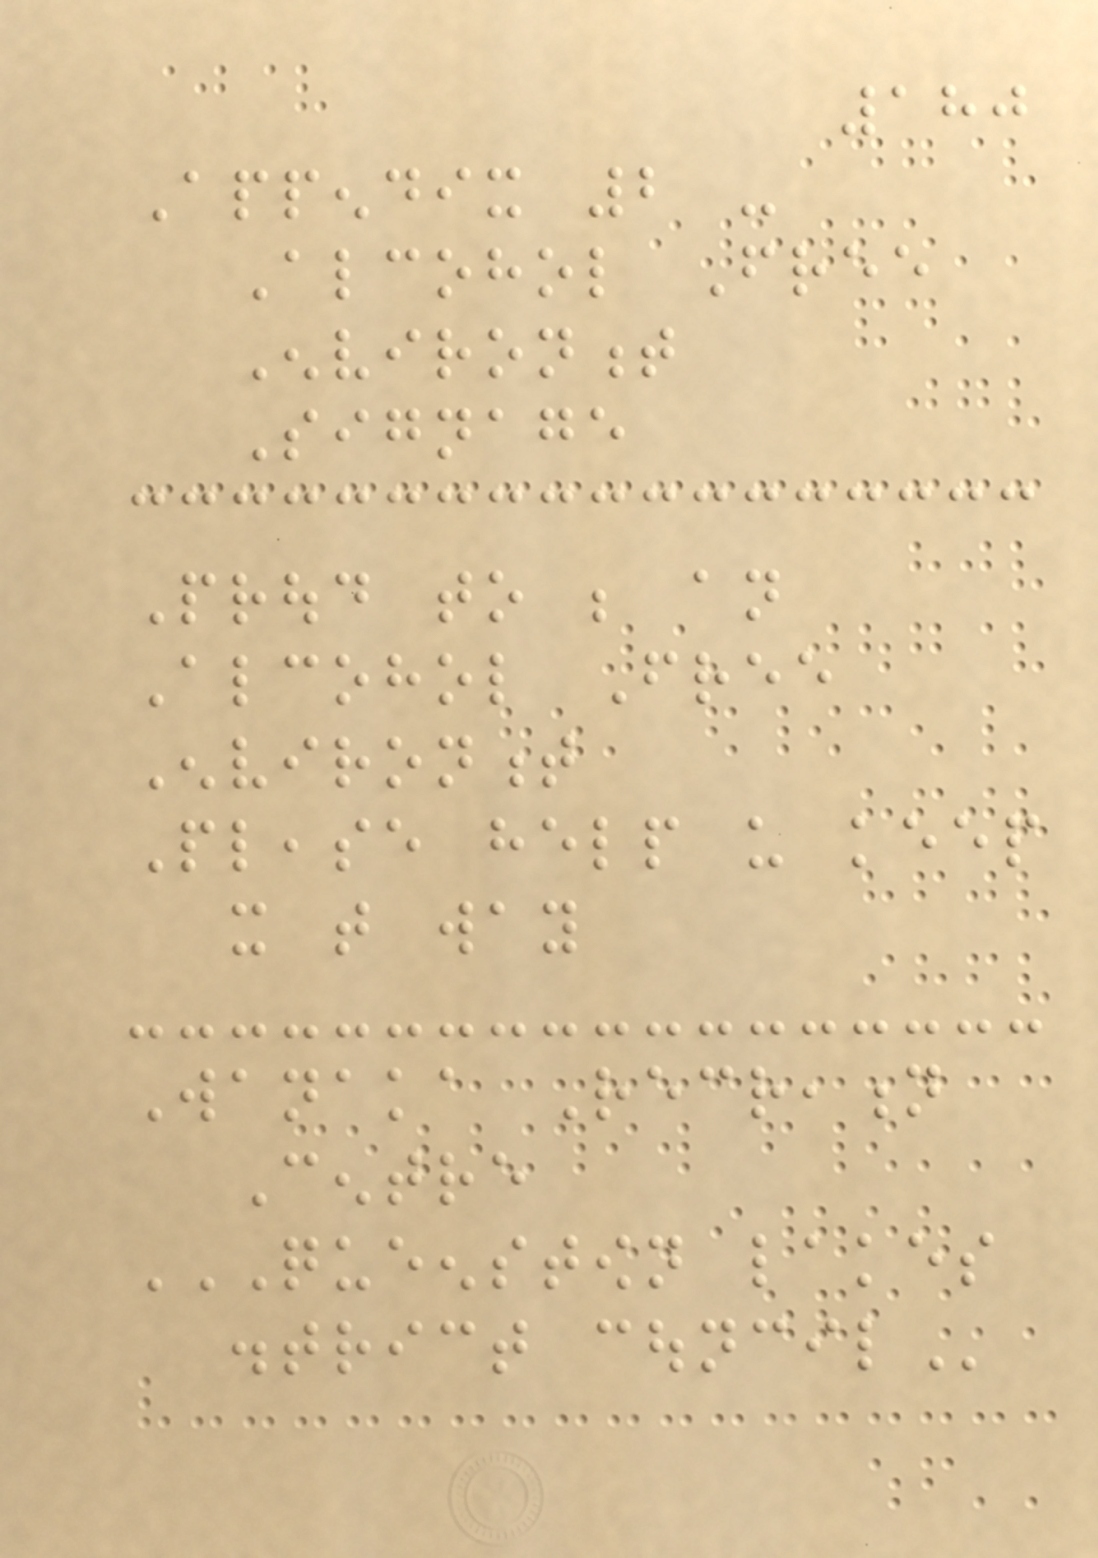180
Appendix 2 -
Alcohol Free
Environment
Signage
Proud to be an
Alcohol Free
Environment
Please help us keep
it that way
Wanaka Recreation
Centre
QUEENSTOWN LAKES
DISTRICT COUNCIL
